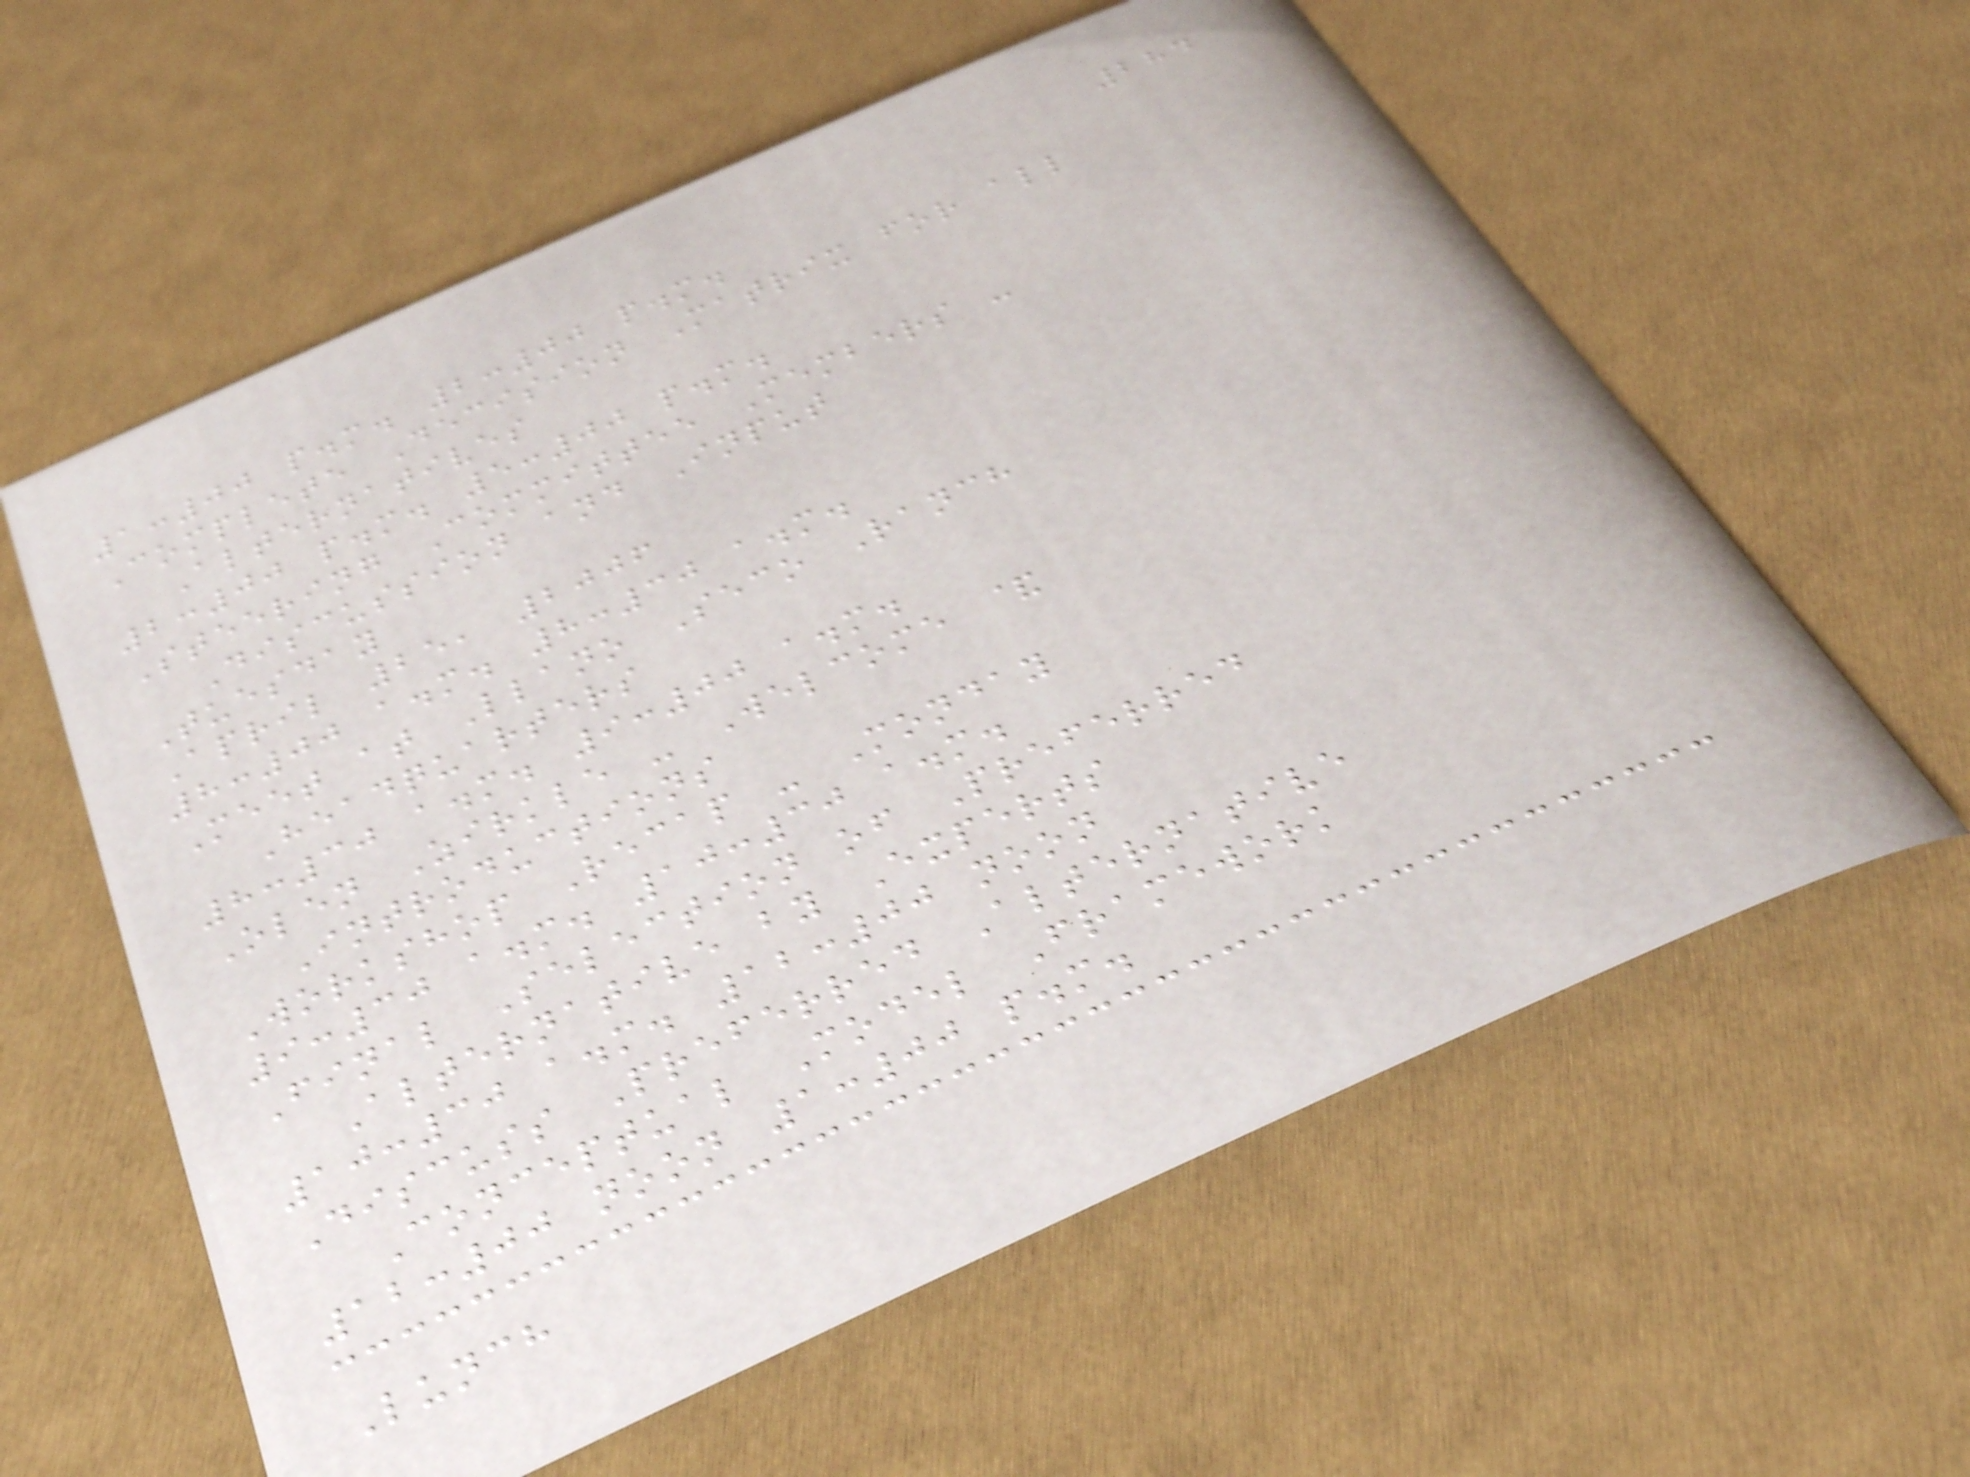284
1:00 p.m. 2:00 p.m.
Complete Decision Matrix for all
Alternatives
2:00 p.m. 5:00 p.m.
Steering Committee Members -
Discussion and Input
Tuesday
April 25, 2006
8:00 a.m. 8:30 a.m.
Meet at Llano Seco Ranch
Headquarters
8:30 a.m. 9:00 a.m.
Olen Zirkle - Welcome &
Introductions
Workshop Recap - Monday
9:30 a.m. 10:30 a.m.
Final Selection of Preferred
Alternative by Experts
10:30 a.m. 12:00 noon
Discuss Preferred Alternative
Conceptual Model Framework
12:00 noon 1:00 p.m.
Lunch
